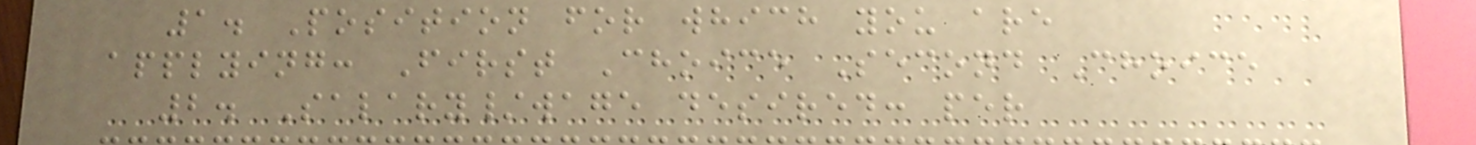1. Position for which you are
applying: First Choice Second Choice
2. Salary/wage desired: per
